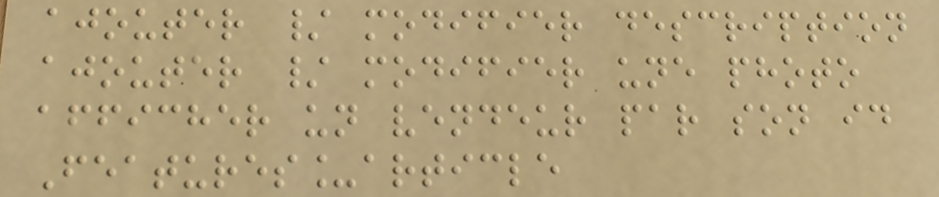ajouter / modifier description
ajouter / modifier une photo
afficher un vendeur par son id
Features_article
